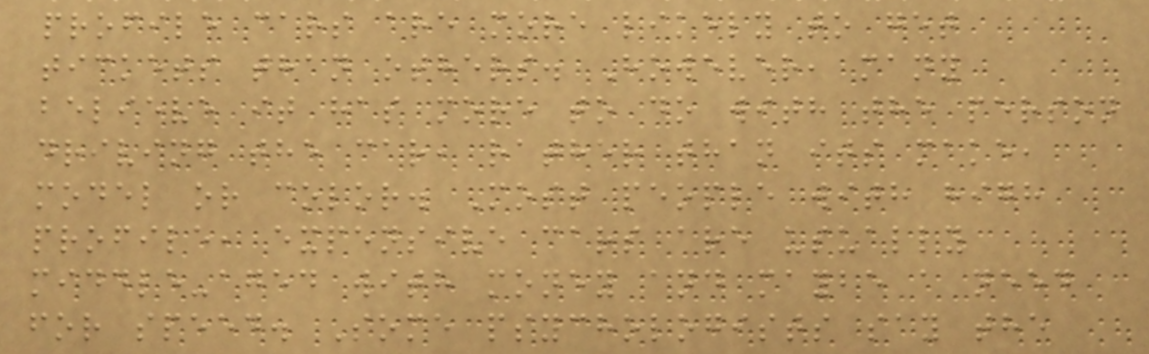profile cars are more likely to get
tickets than others. However, many
believe it has more to do with the person
driving the car, rather than its make,
model or color. Most people with high
profile, expensive cars are usually
middle-aged with money and maybe a need
for speed. Some psychologists say the
